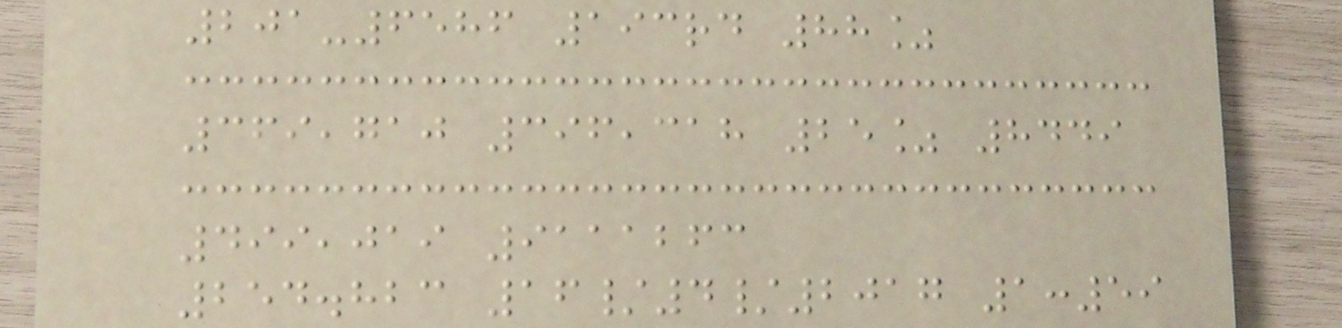201-6586 193rd 88%
369,710 396,318 25% 8449
499,019 9111263
254.823 16/4/2017 1:59
